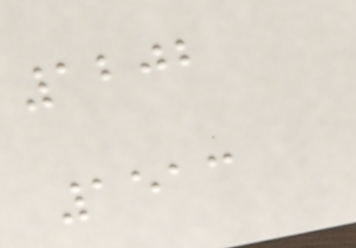1202
1513
